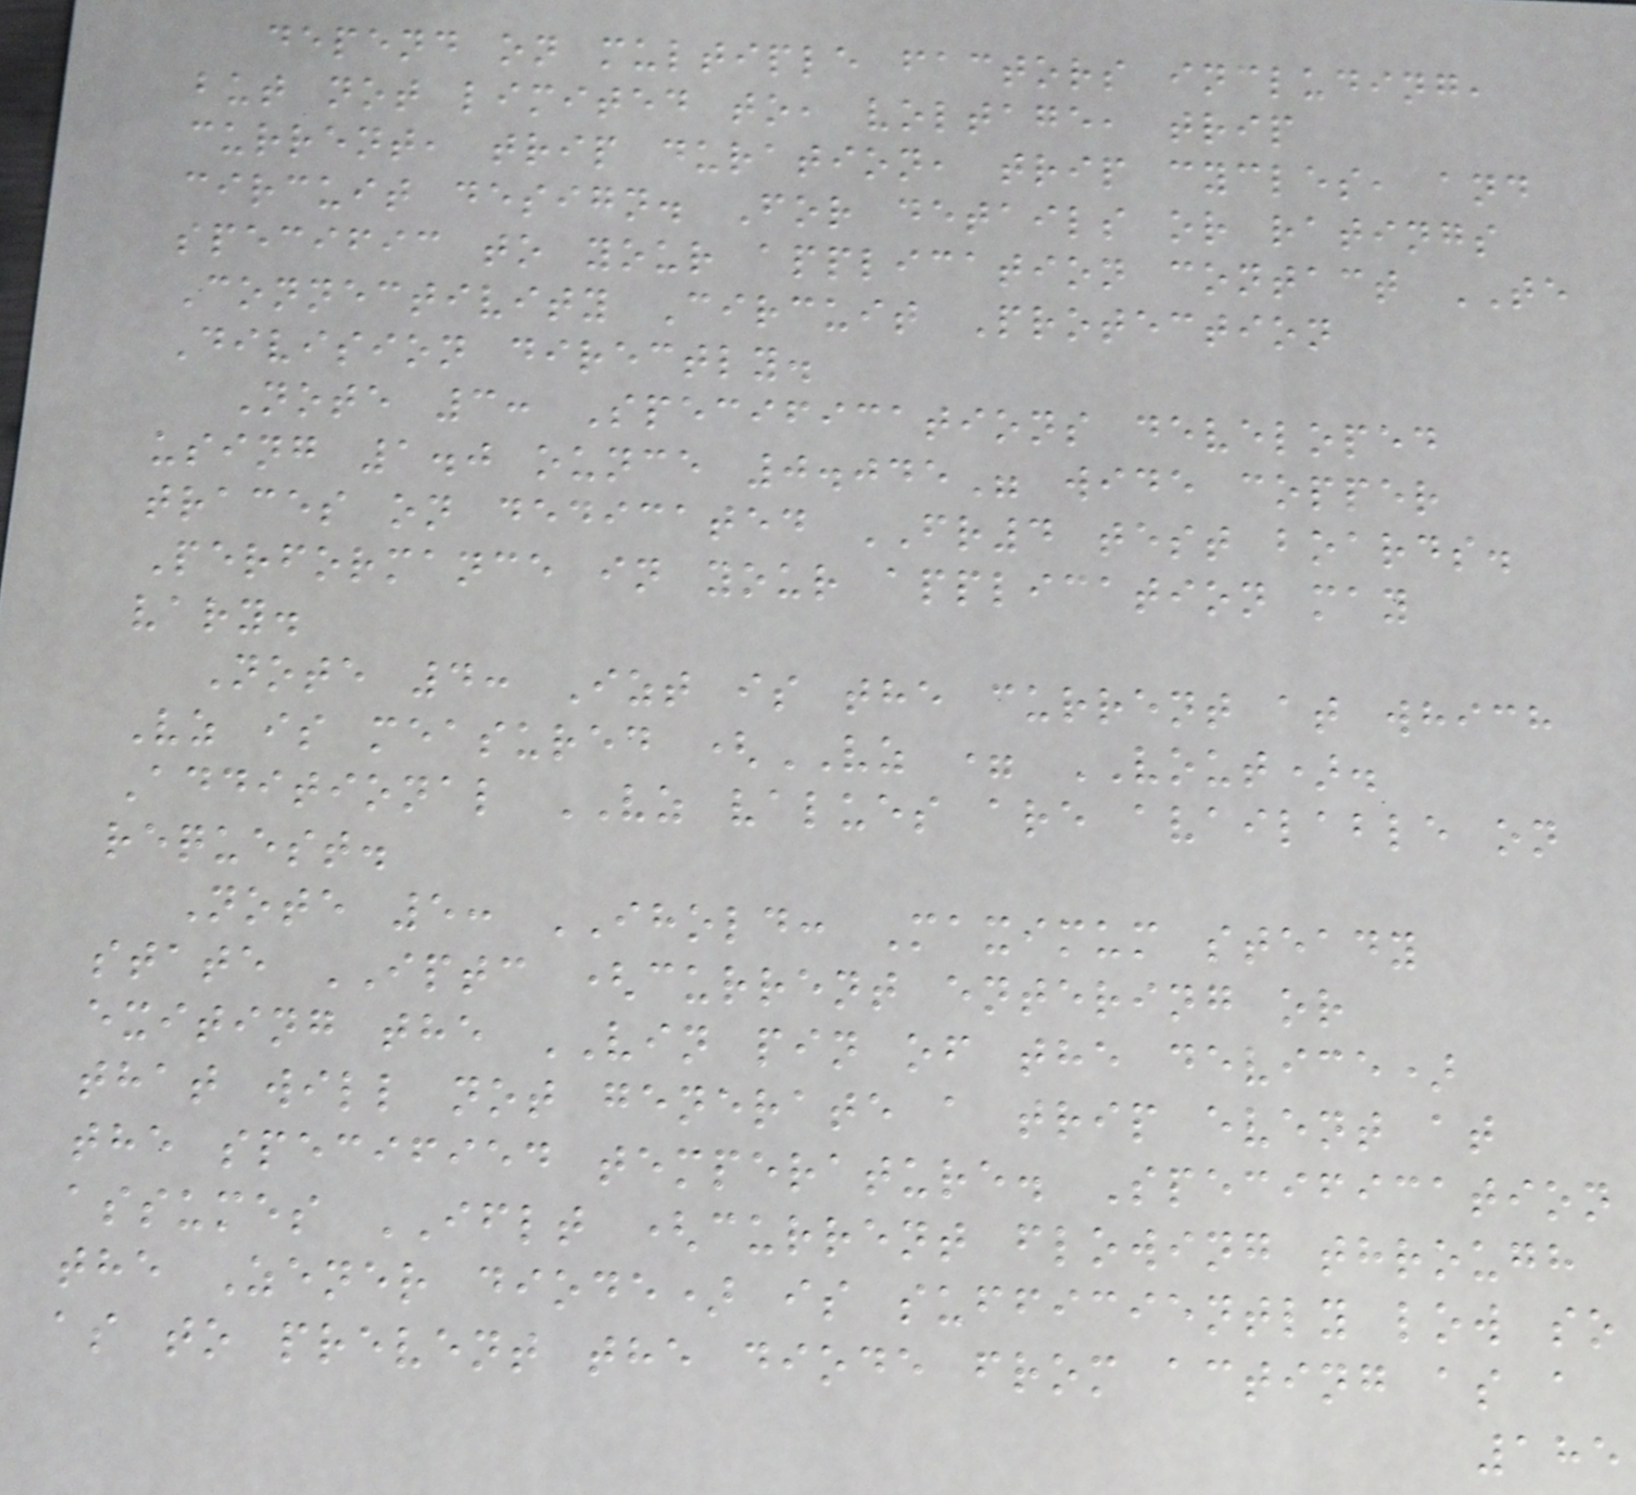depend on multiple factors including,
but not limited to, voltage, trip
current, trip duration, trip cycles, and
circuit design. For details or ratings
specific to your application contact TE
Connectivity Circuit Protection
Division directly.
Note 3: Specifications developed
using 1.0 ounce 0.045" wide copper
traces on dedicated FR4 test boards.
Performance in your application may
vary.
Note 4: Izt is the current at which
Vz is measured (VZ = VOUT).
Additional VZ values are available on
request.
Note 5: IHOLD: Maximum steady
state IPTC (current entering or
exiting the VIN pin of the device)
that will not generate a trip event at
the specified temperature. Specification
assumes IFLT (current flowing through
the Zener diode) is sufficiently low so
as to prevent the diode from acting as a
185
